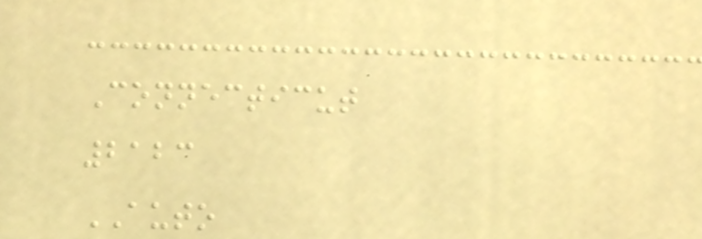Connecticut
2123
AUTO
